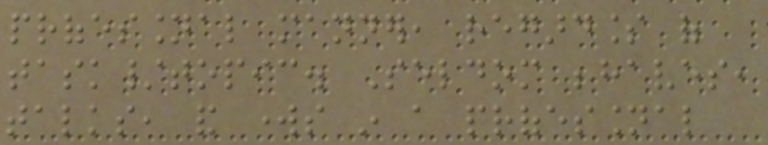professional manner, regardless of
task/topic. Seldom behaves,
talks, and works in a professional
